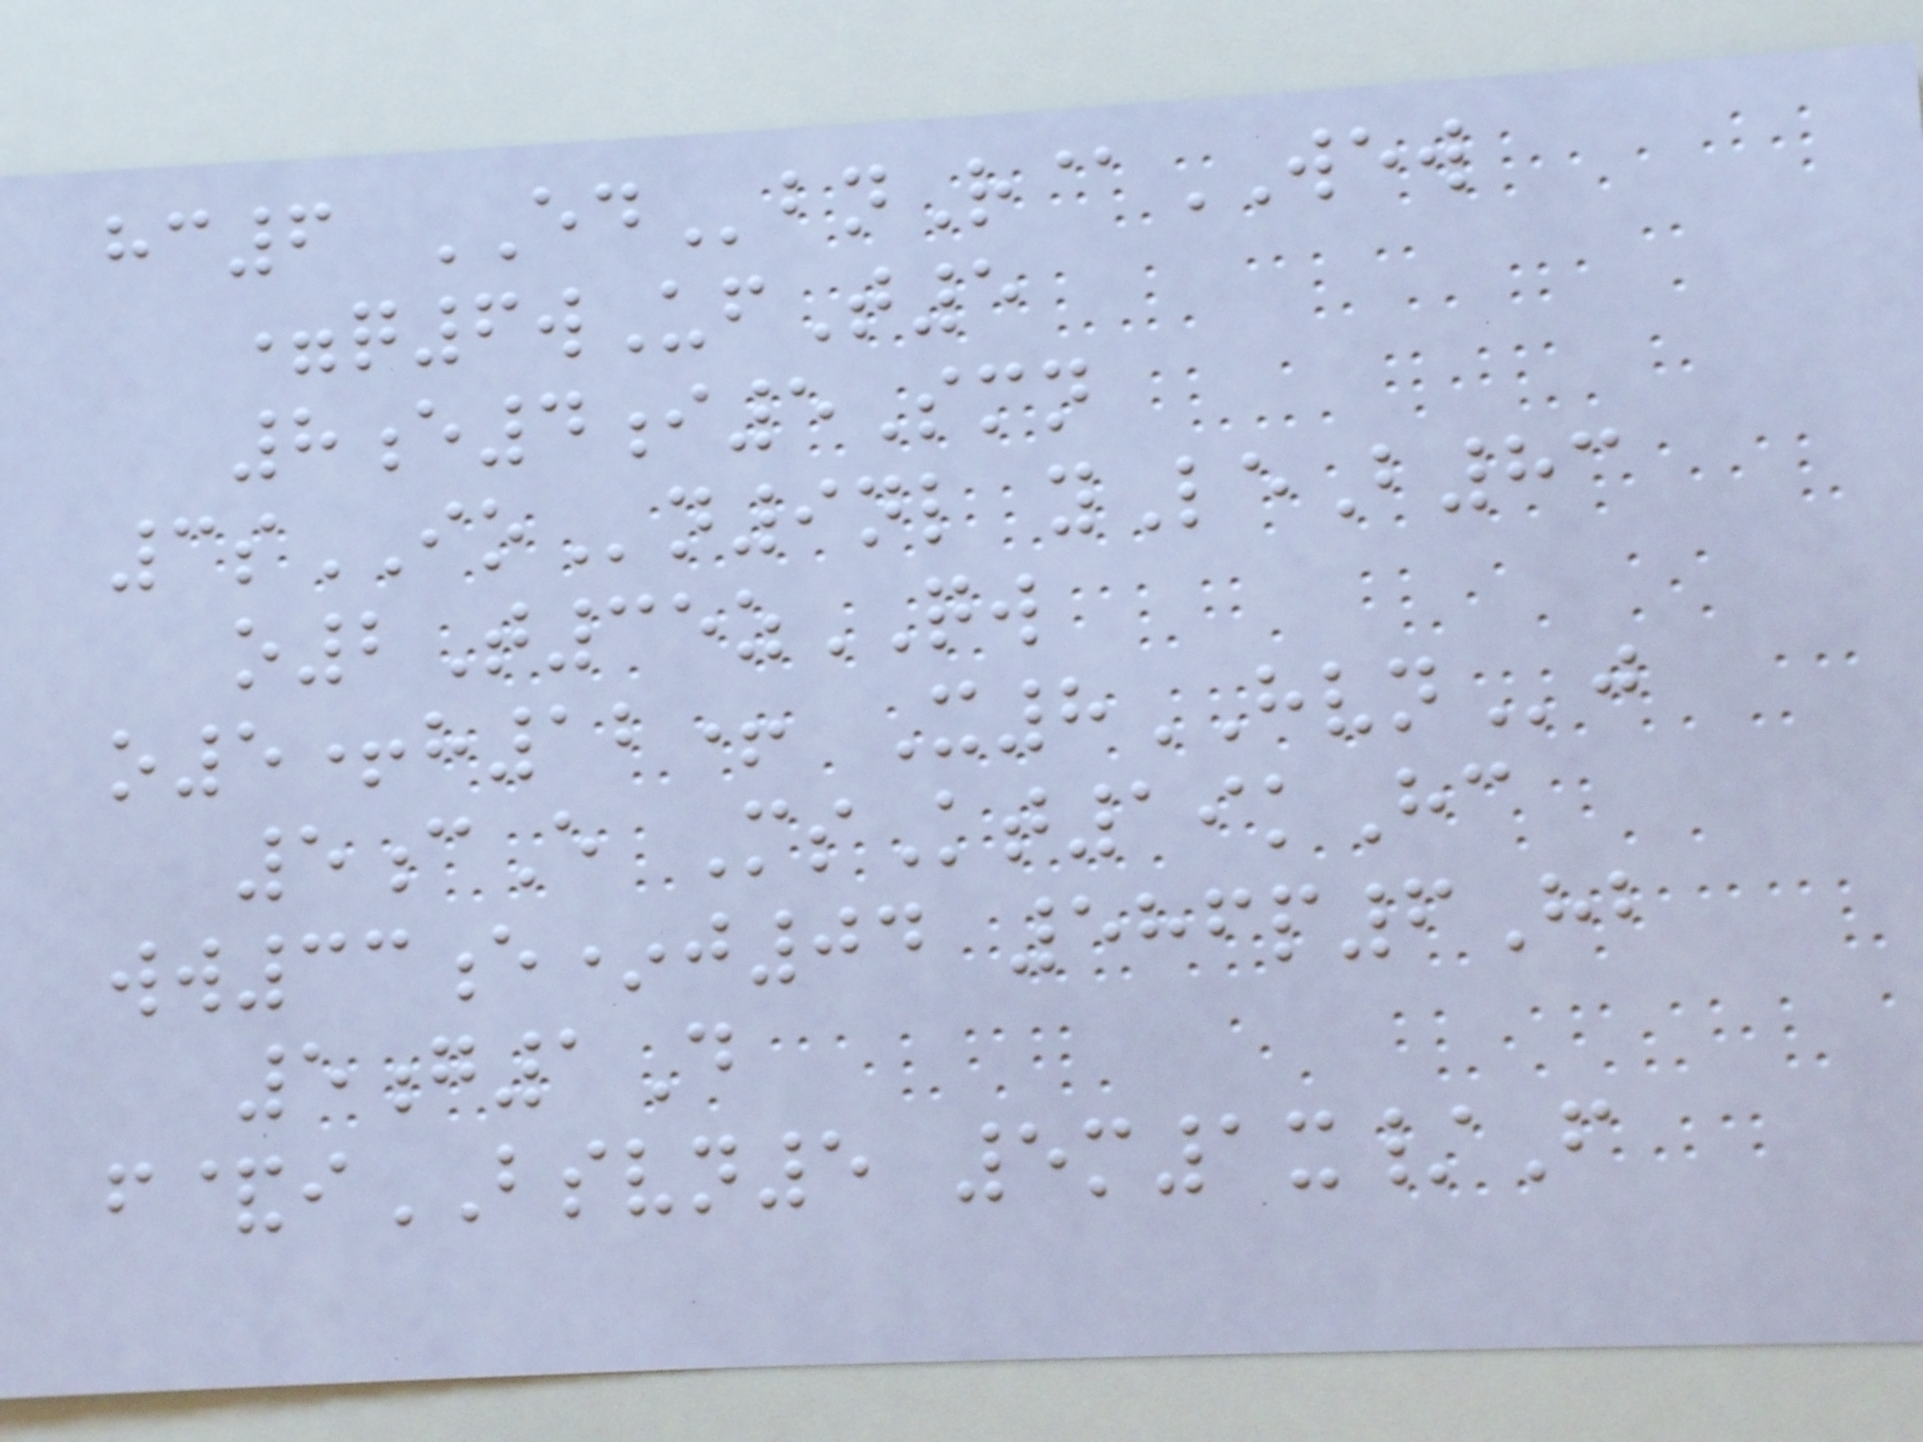hc6 EDbnR@WEW
=q6wUfT5
8e4i5Smn
3sIOn9nl yLeB83
o2T35zQW
o5+h12+ X8HVNj
5cE MsKt19kHc
ww33e*j04 586p6Hb
5g1D
f&iBSVN5 5m1x/F
